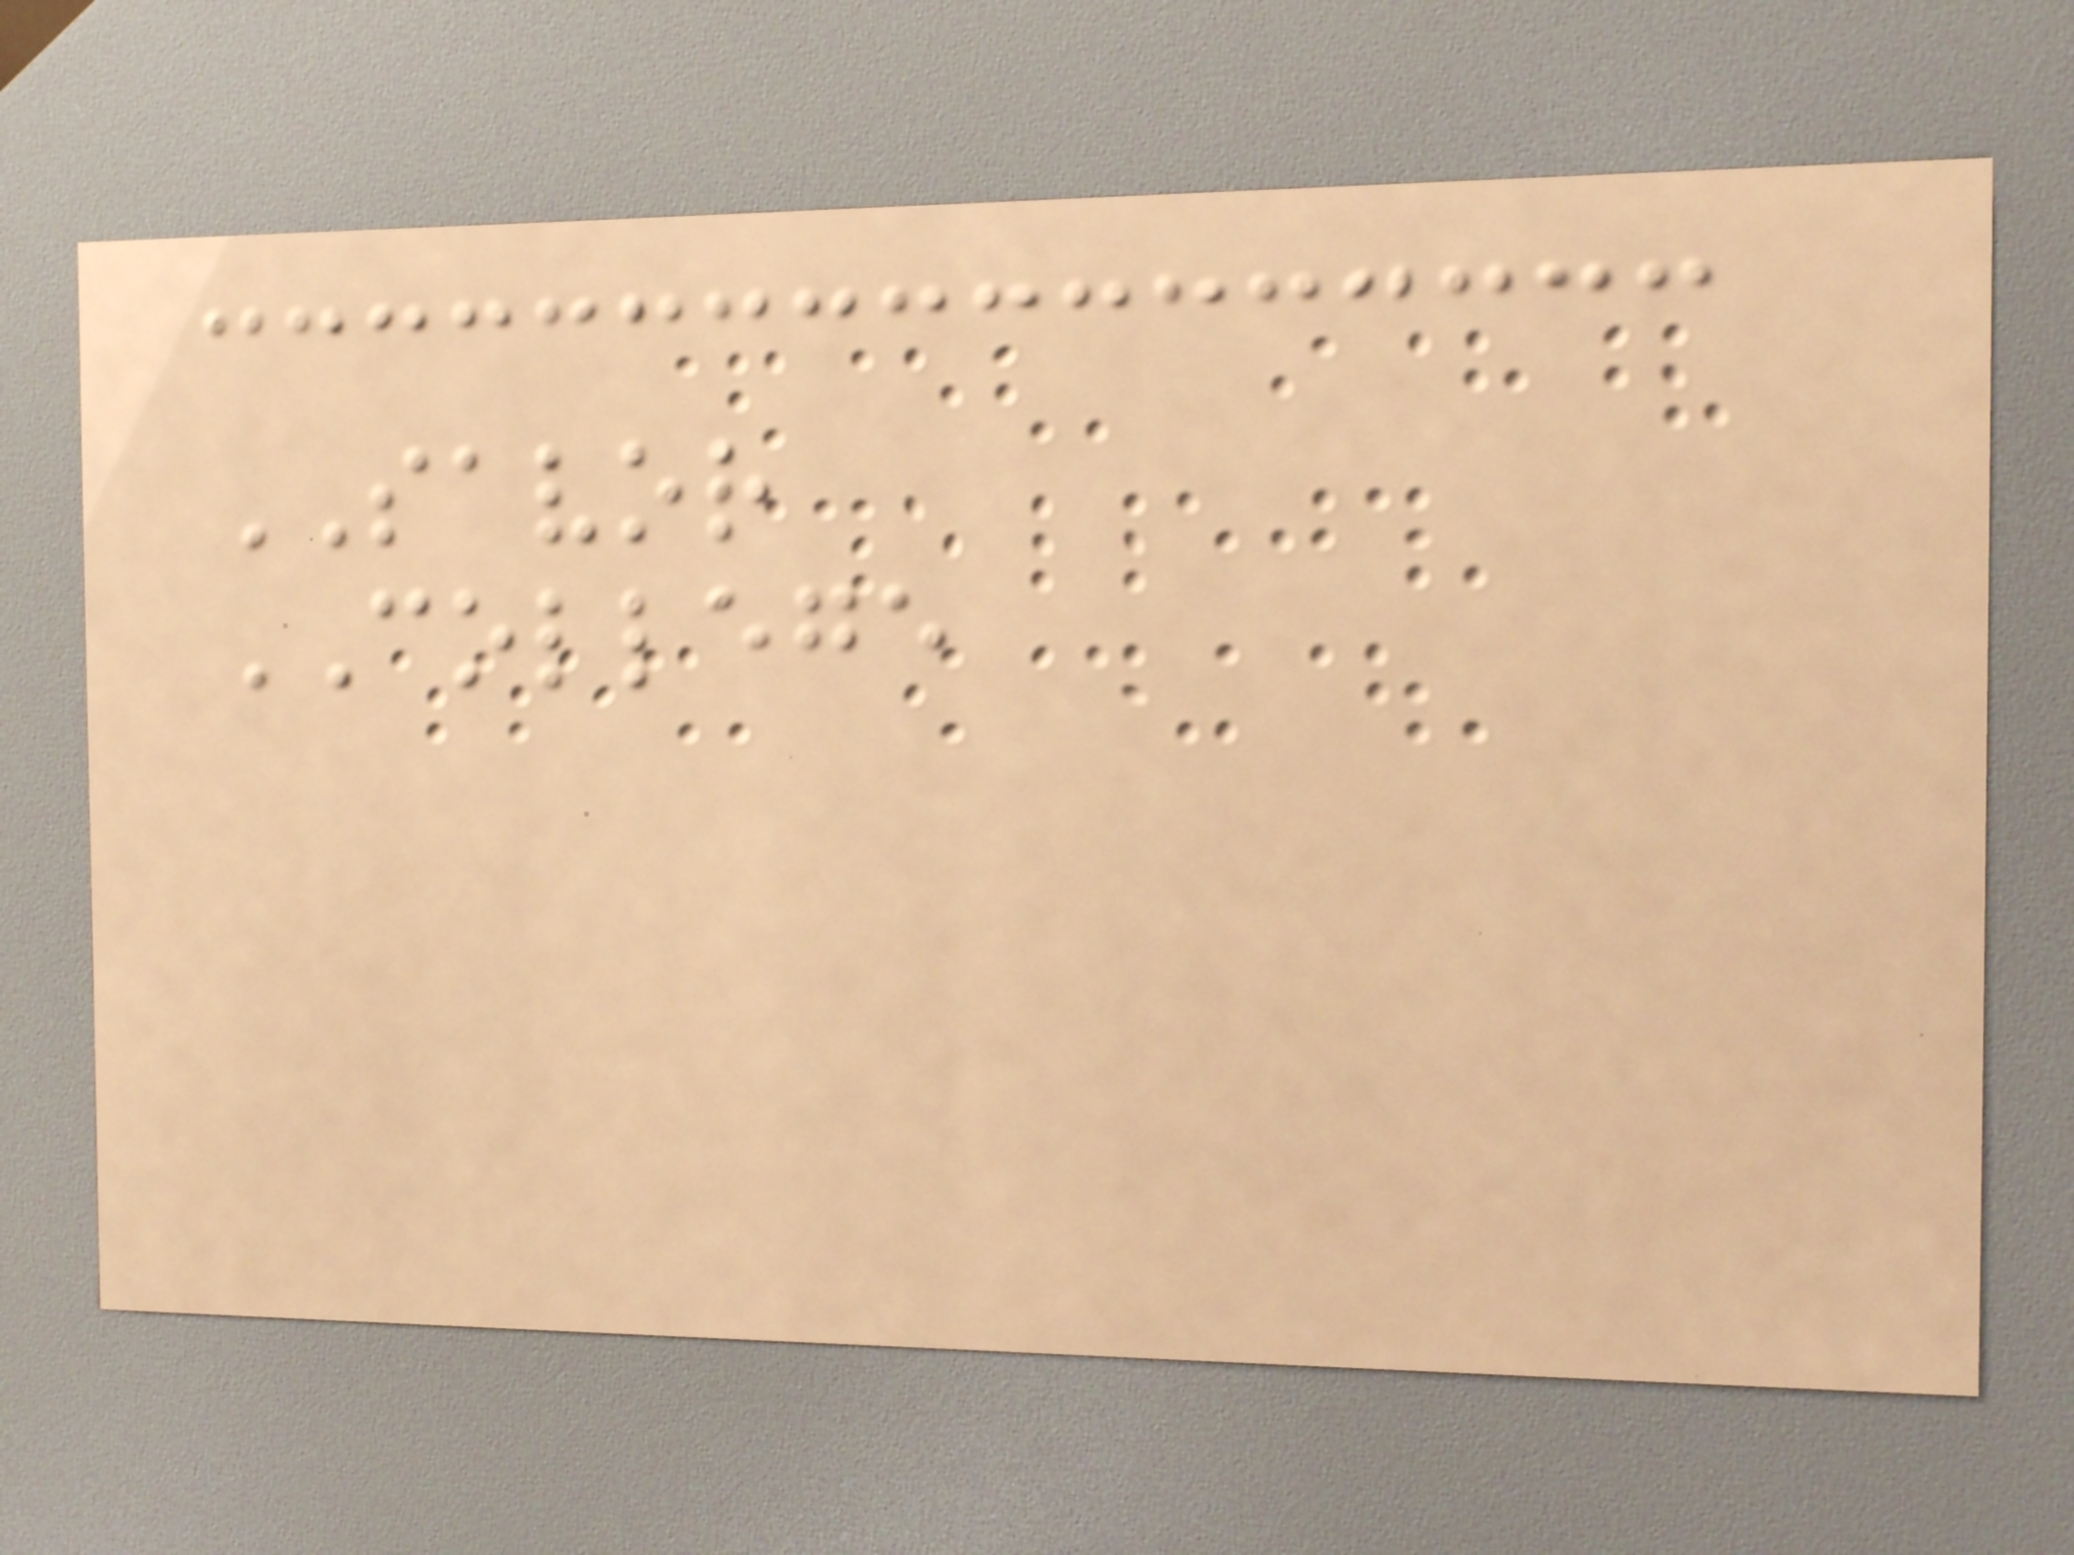SAVOR
COLLEGE
